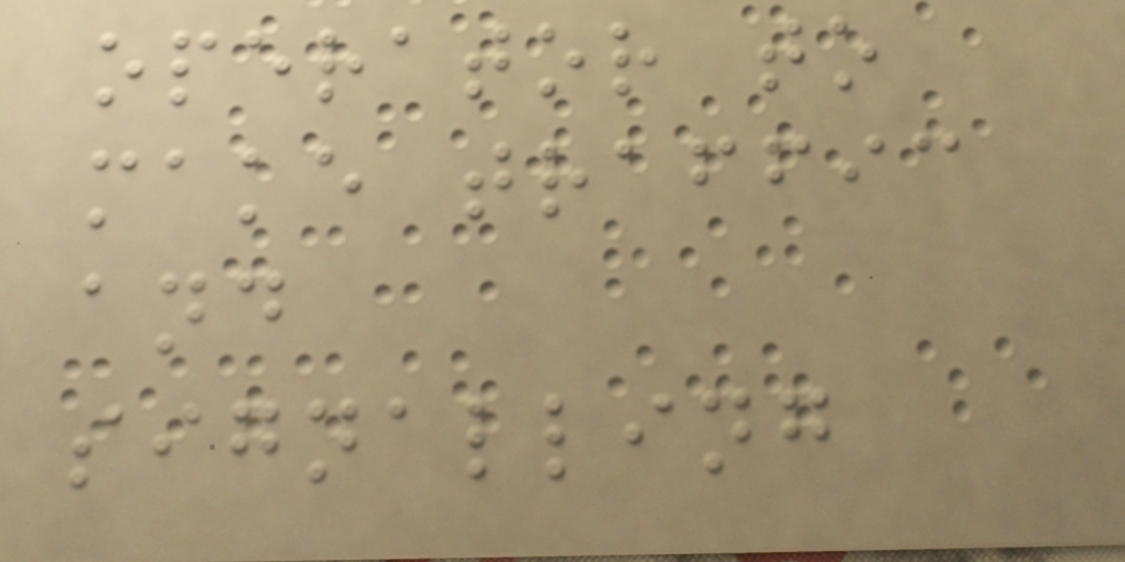operator to
make traffic
and
signalling
